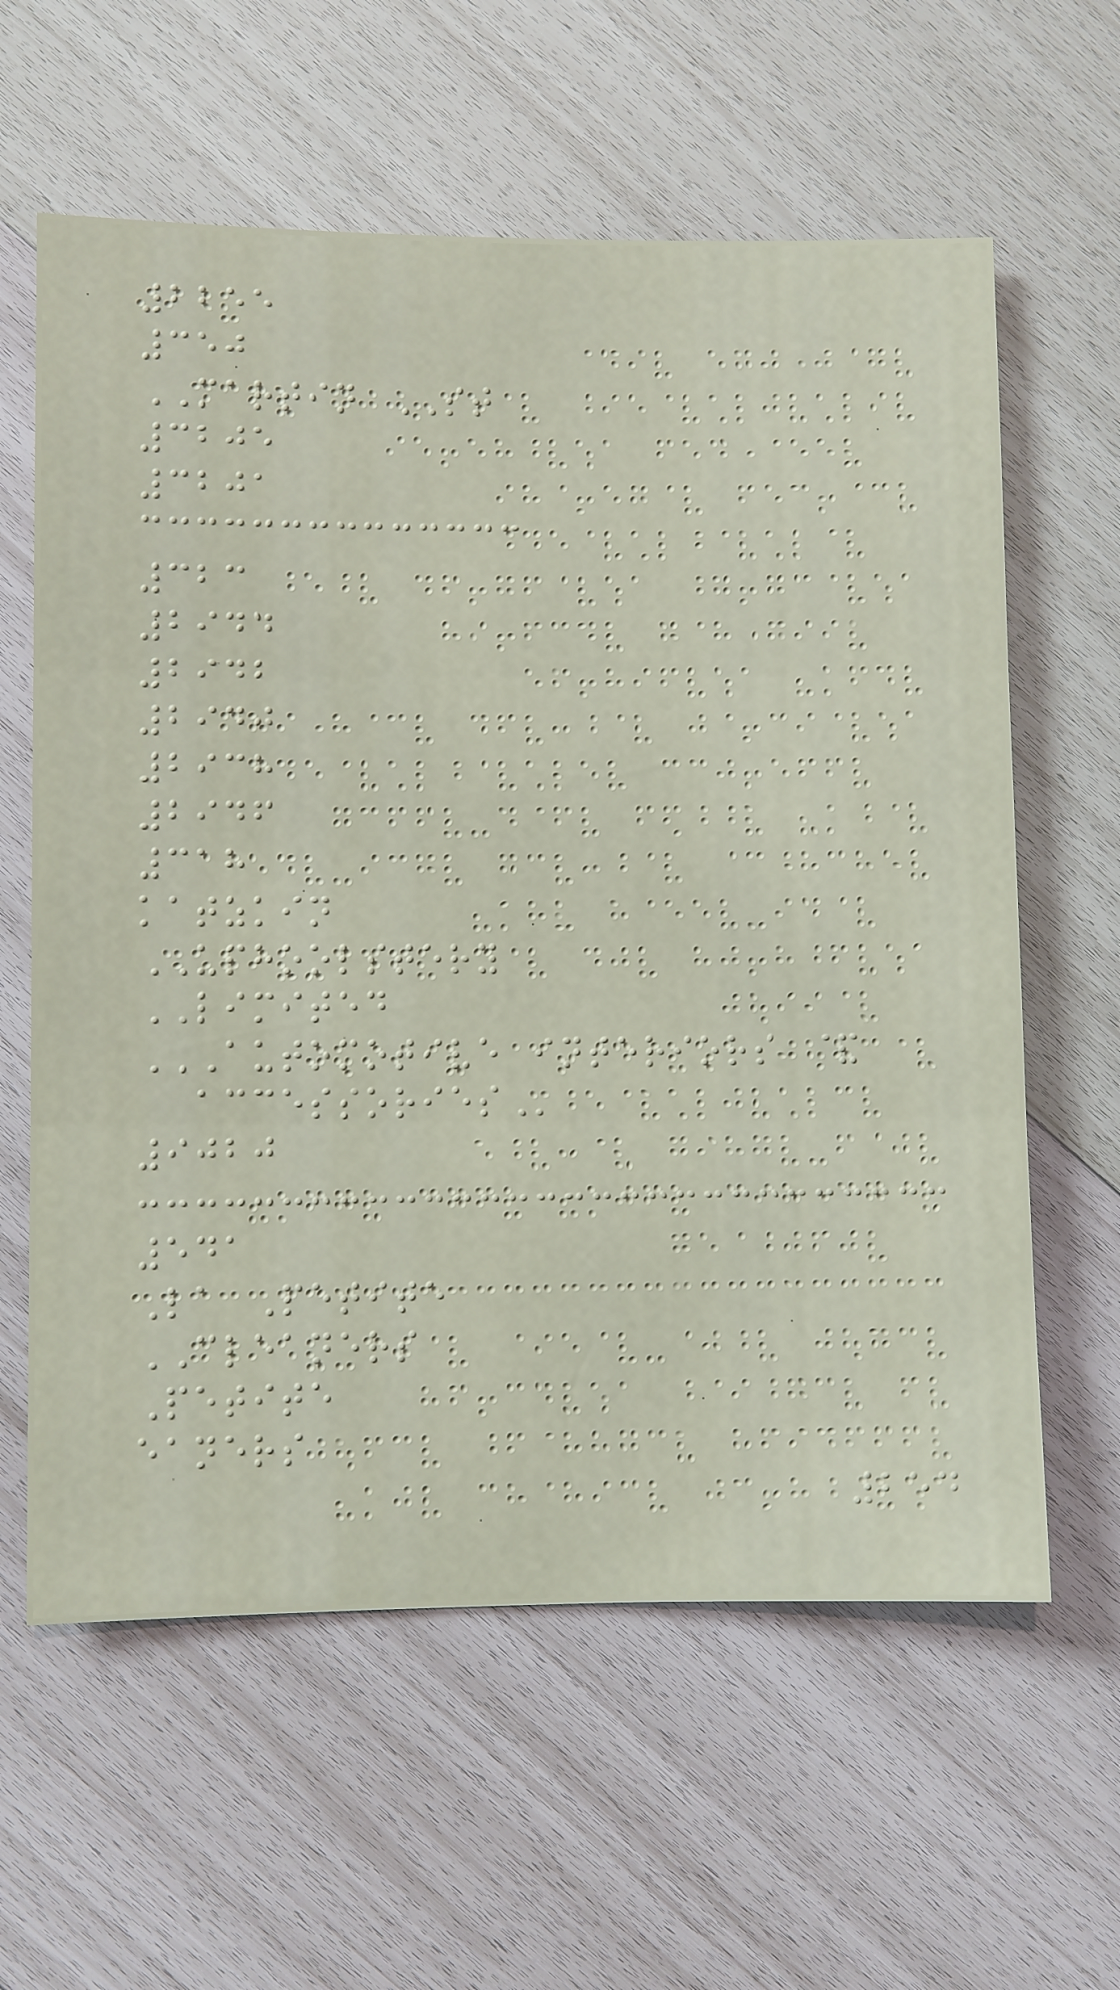2255
350
MARTIN ST
3205
3201
323
2944
2942
2940
2938
2946
318
katzkin
UPHOOLSTERY
LIMITED
AUTOMOTIVE INTERIORS &
ACCESSORIES
9020
541
La Petite
CLEANERS
Petite
eaners
254
